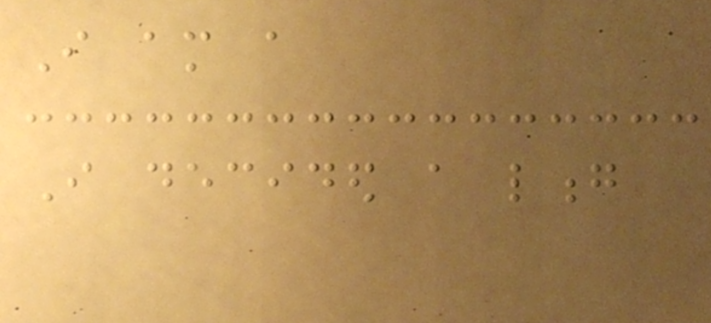I am a
I decided a long
